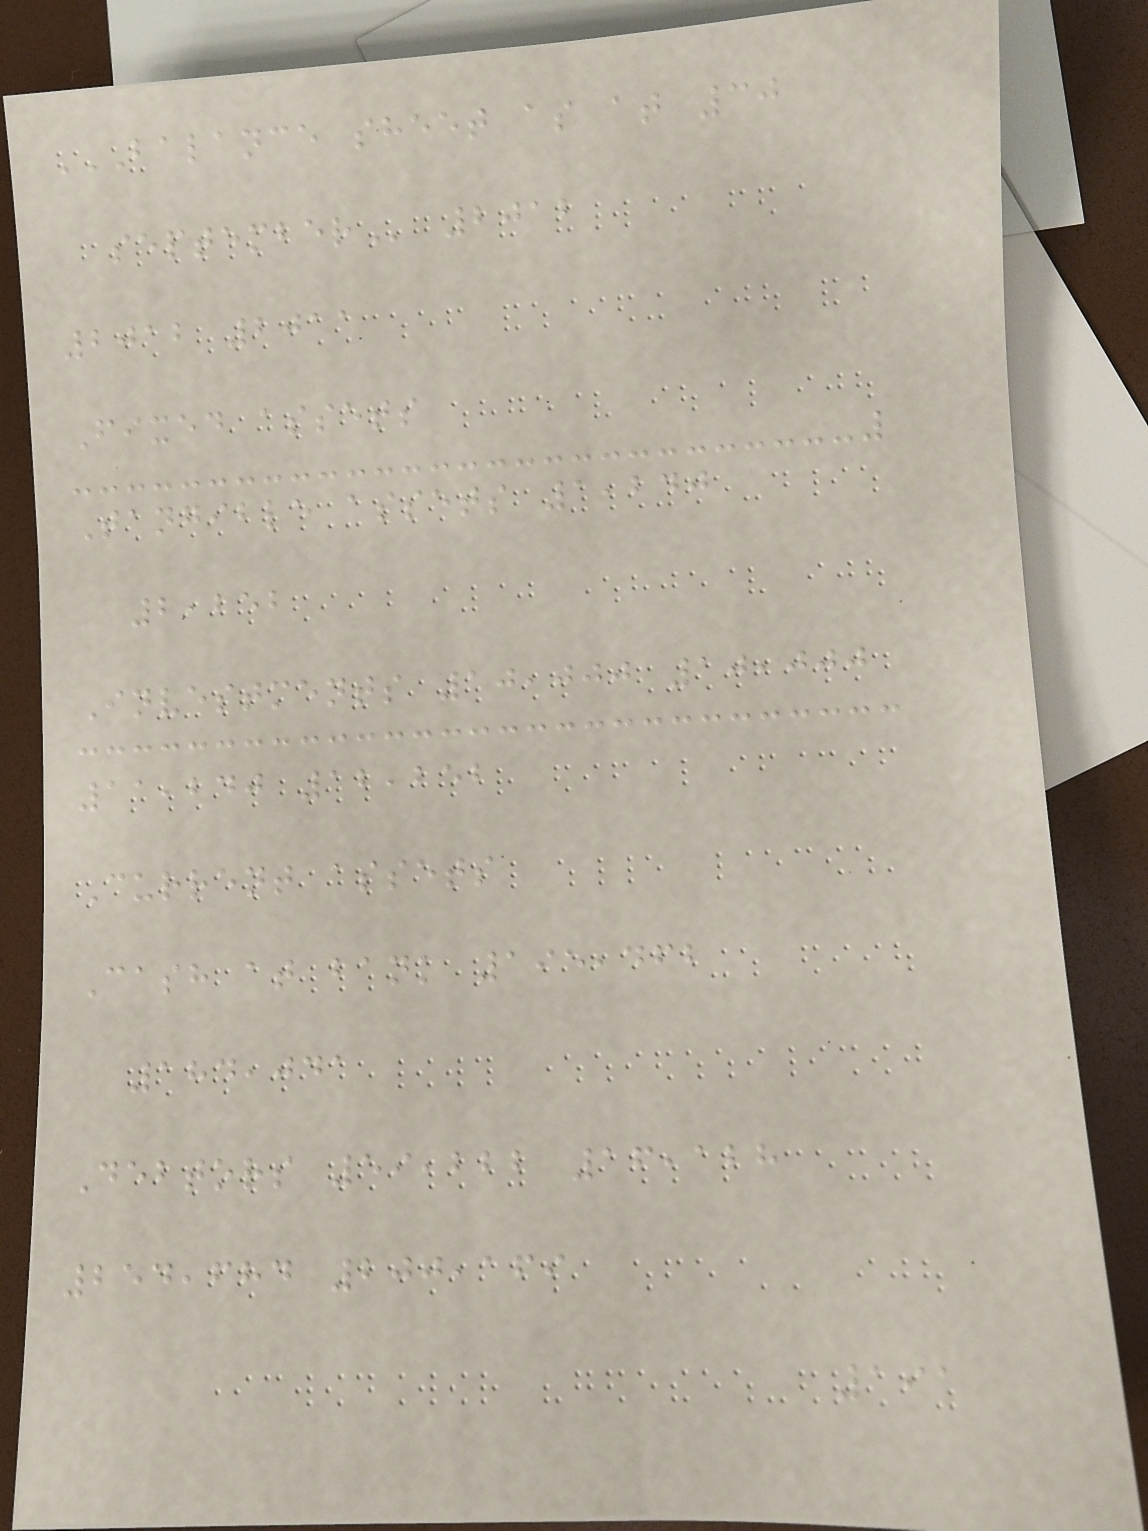BALANCE SHEET AS AT 30
SEPTEMBER 2012
2012 2011
Fixed assets
Tangible assets 1,240
2,252
Investments 10,000 10,000
11,240 12,252
Current assets
Cash at bank 195,462
184,041
Debtors 59,222 16,128
254,684 200,169
191
